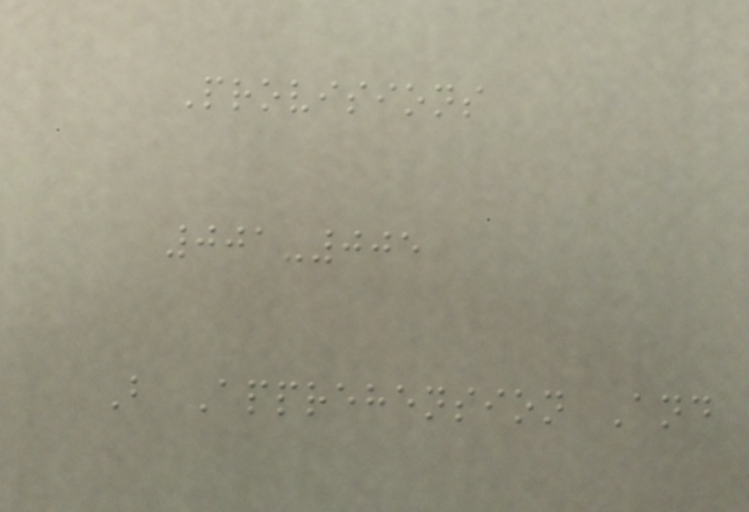Provisions
001-005
B Apprehension And
